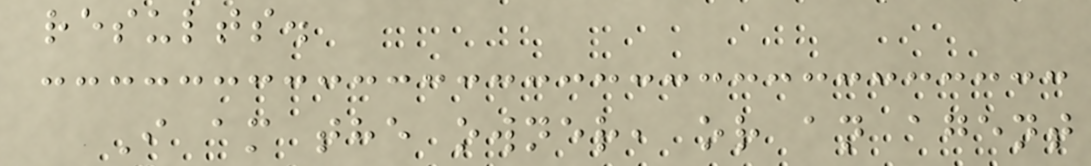results.
I am the owner, or an agent
